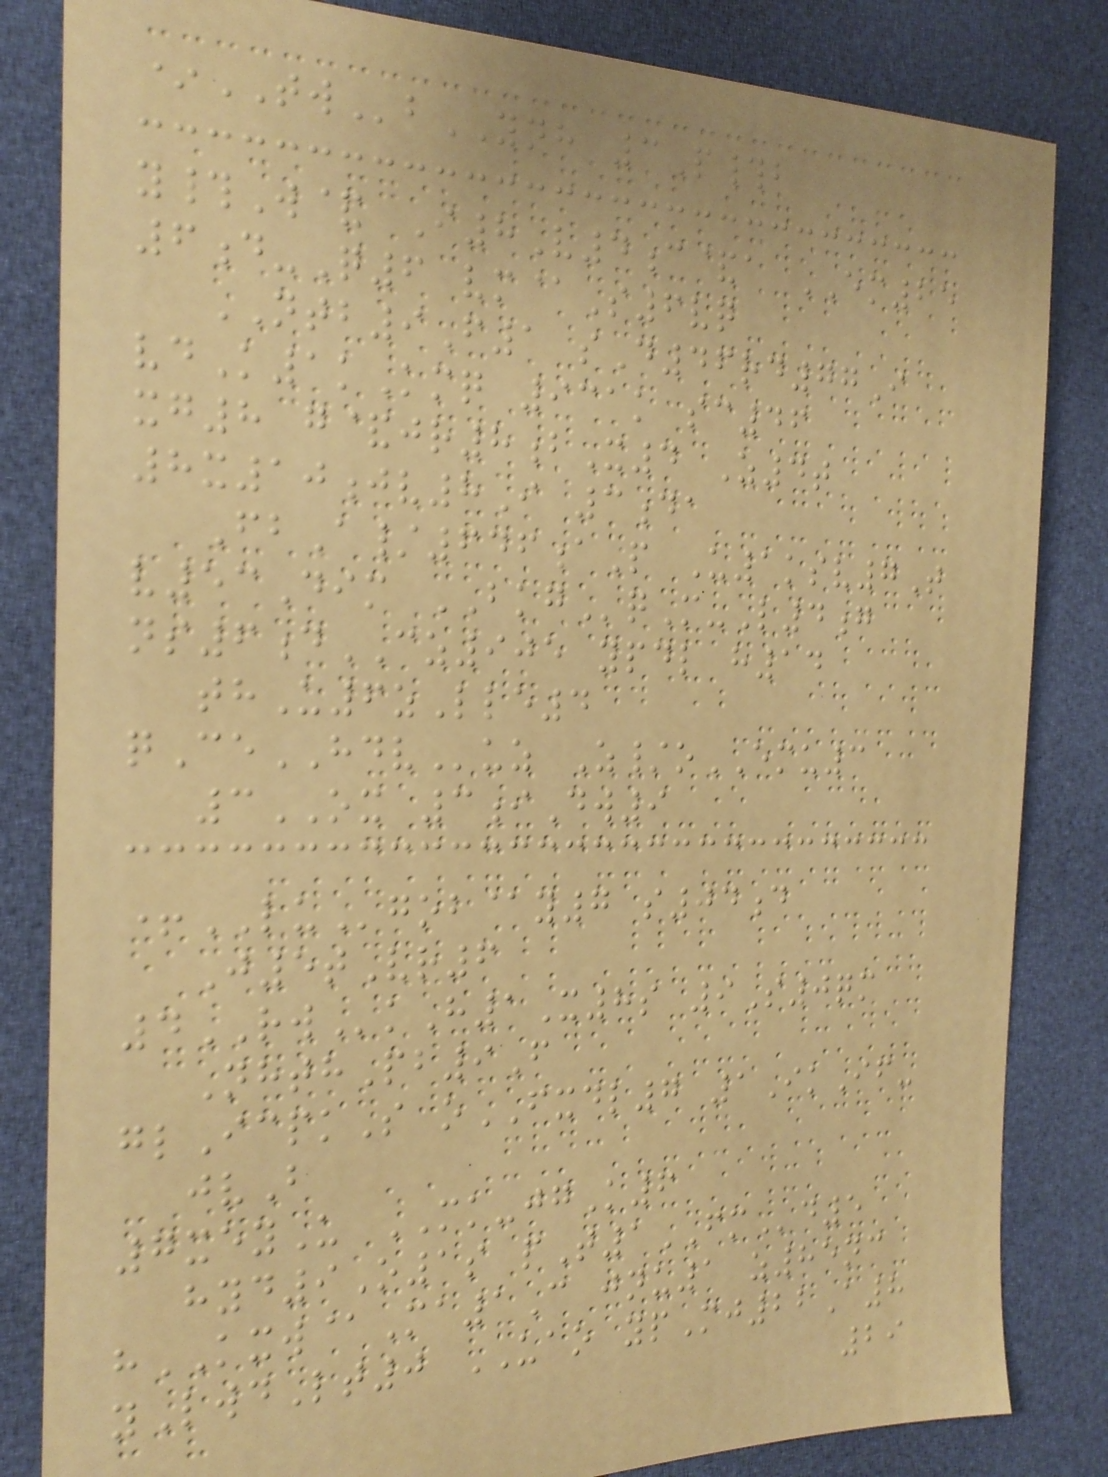*TWbYNH 3P#b
y#W& I8V4c&a EM25
6d-Q6 vm@S6vq
NTB9F1 sD46rd77I
vdK1kKmq 931k sc46
xg8 g&jr8bX4 Z4t
8x10jv8I 3da
FbA/646aP U1ksv7T
v53Dim BKGqM-L4g
ns6dCZ905 ypdl h14
thU6zLle4
qCeHDVuz Z/oEMU3
3OX 3iDw9
+LUgob@y7 s04d
J5tVr6
4RWkH1X8s 9S0qm
NhthPb9F
glIcpkS oFXDL7 1IkIf-
jvB
7xeyU MK-jgK6
hyd9O1s pT1FMd5
hKXW@Ma1C jnu1 z85nc
yLwdLt0 UAO ypMj22A8
29
